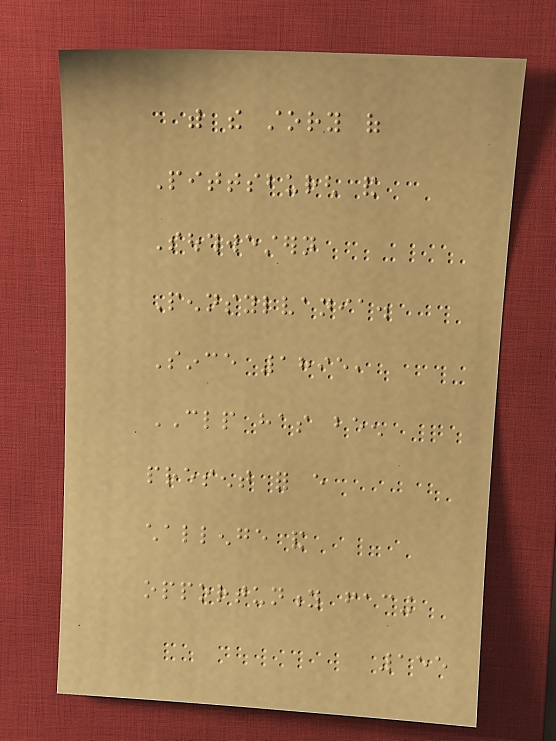with the story of
Pittsburgh and
Southwestern
Pennsylvania.
Since 1895,
CLP has been
present for every
challenge and
opportunity facing
155
